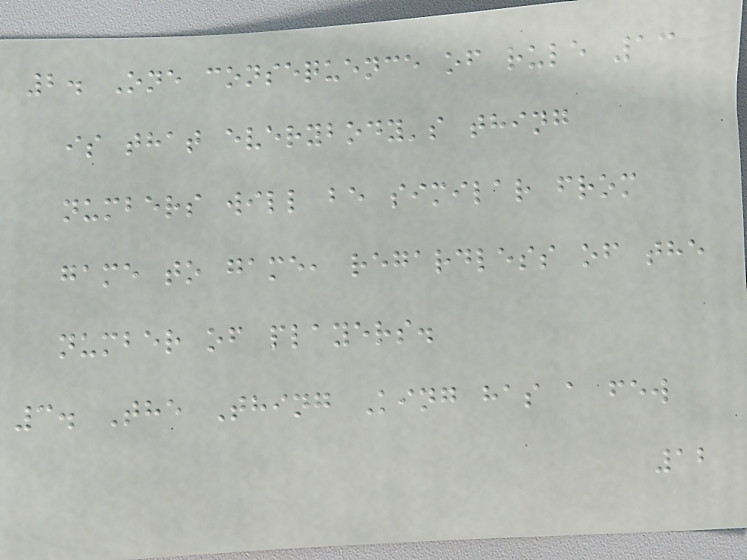2. One consequence of rule 13
is that everybody's thing
numbers will be similar from
game to game, regardless of the
number of players.
3. The Thing King has a few
12
